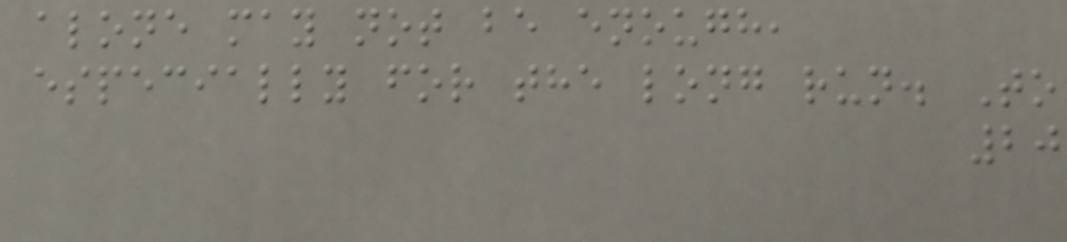alone may not be enough,
especially for the long run. To
20
